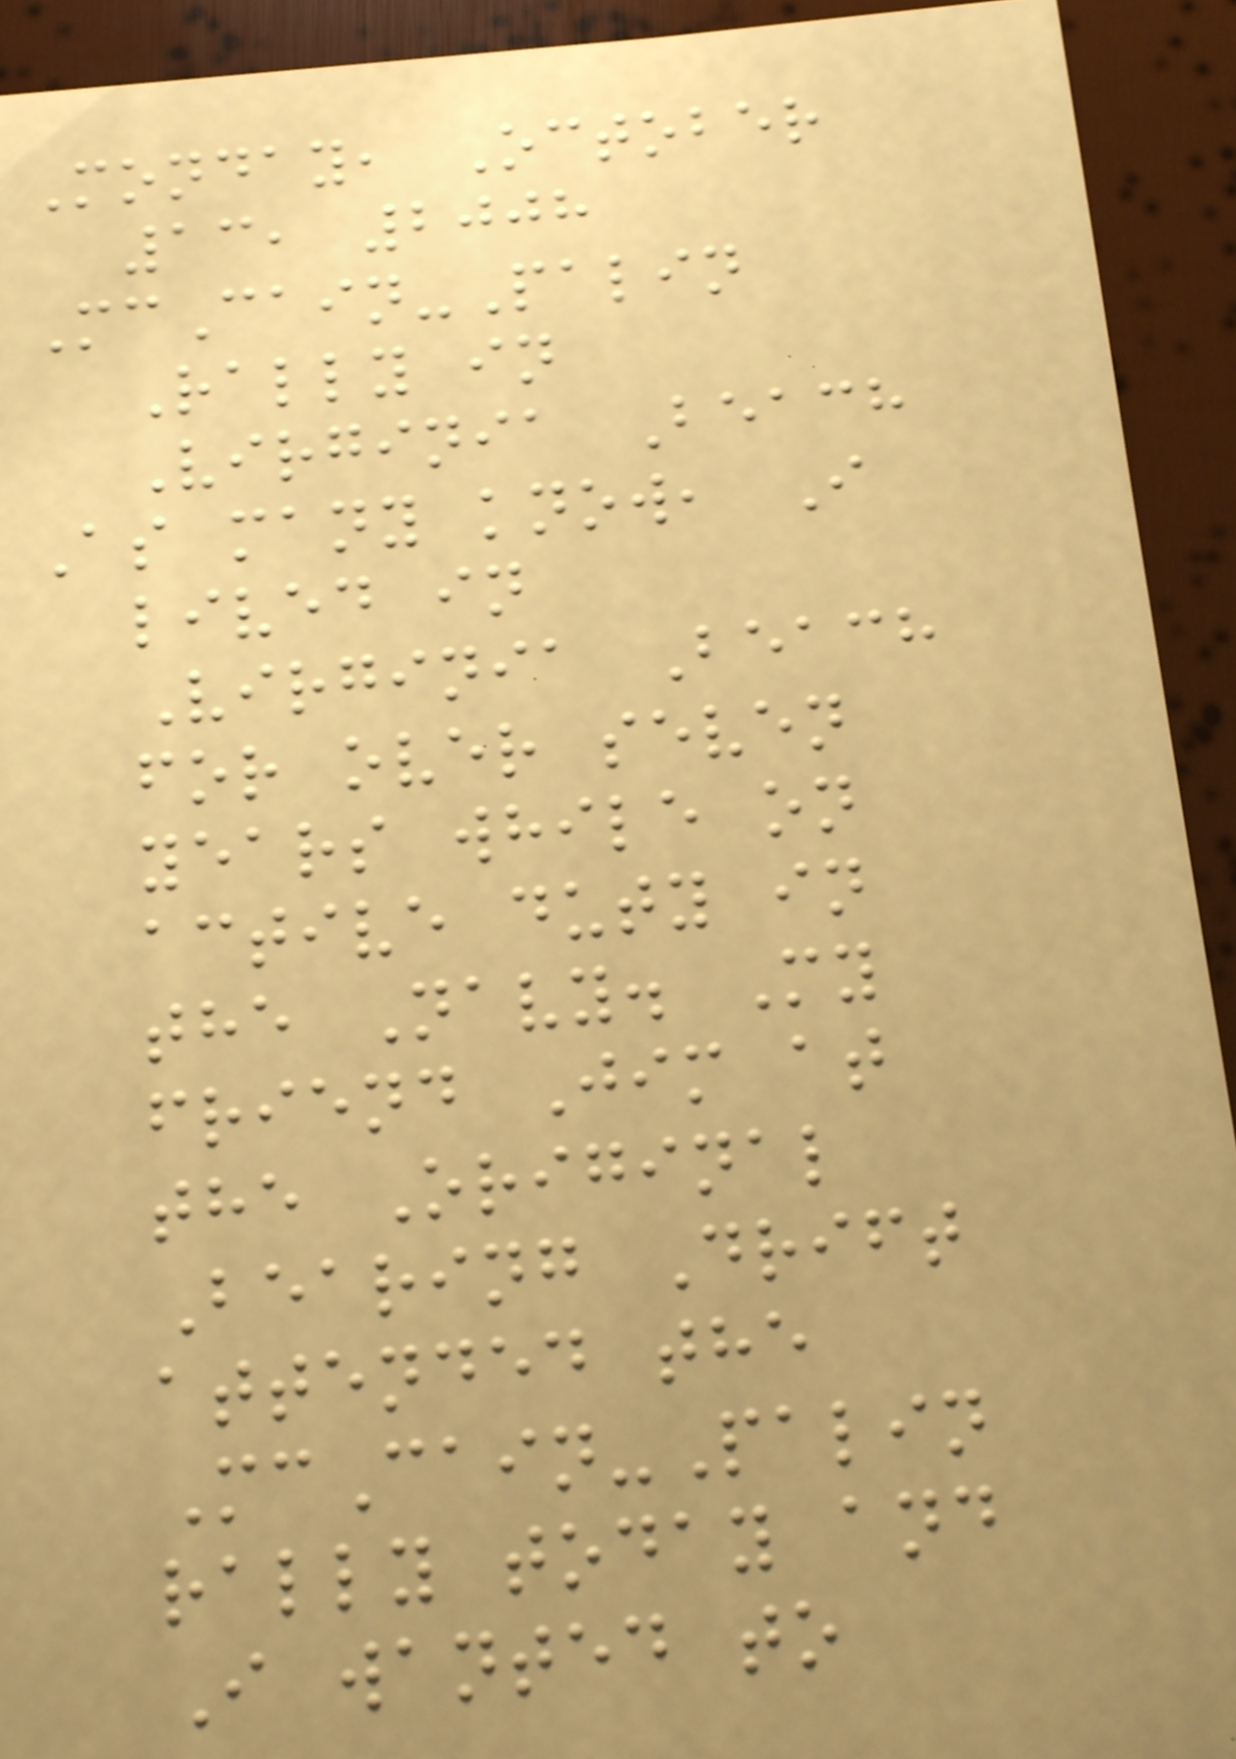Monday, October
13, 2008
McCain-Palin
Rally in
Virginia Beach
As many know, I
lived in
Virginia Beach
for over seven
years while on
active duty in
the Navy. My
friend Jim at
the Original
Bearing Drift
attended the
McCain-Palin
rally today and
I wanted to
